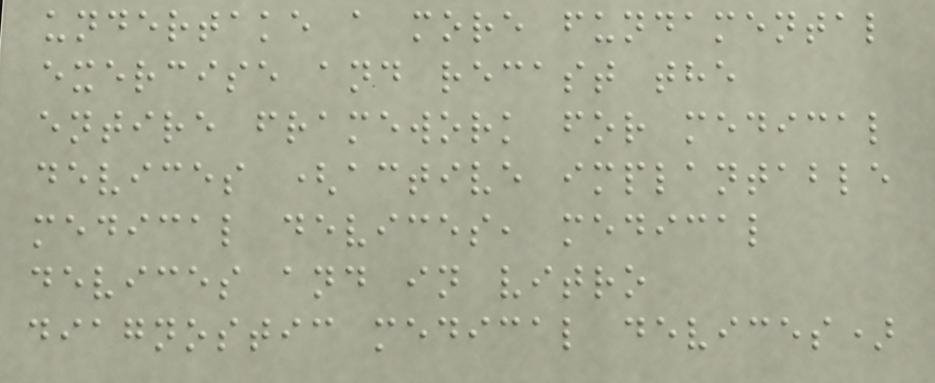undertake a more fundamental
exercise and recast the
entire framework for medical
devices (active implantable
medical devices, medical
devices and in vitro
diagnostic medical devices)
